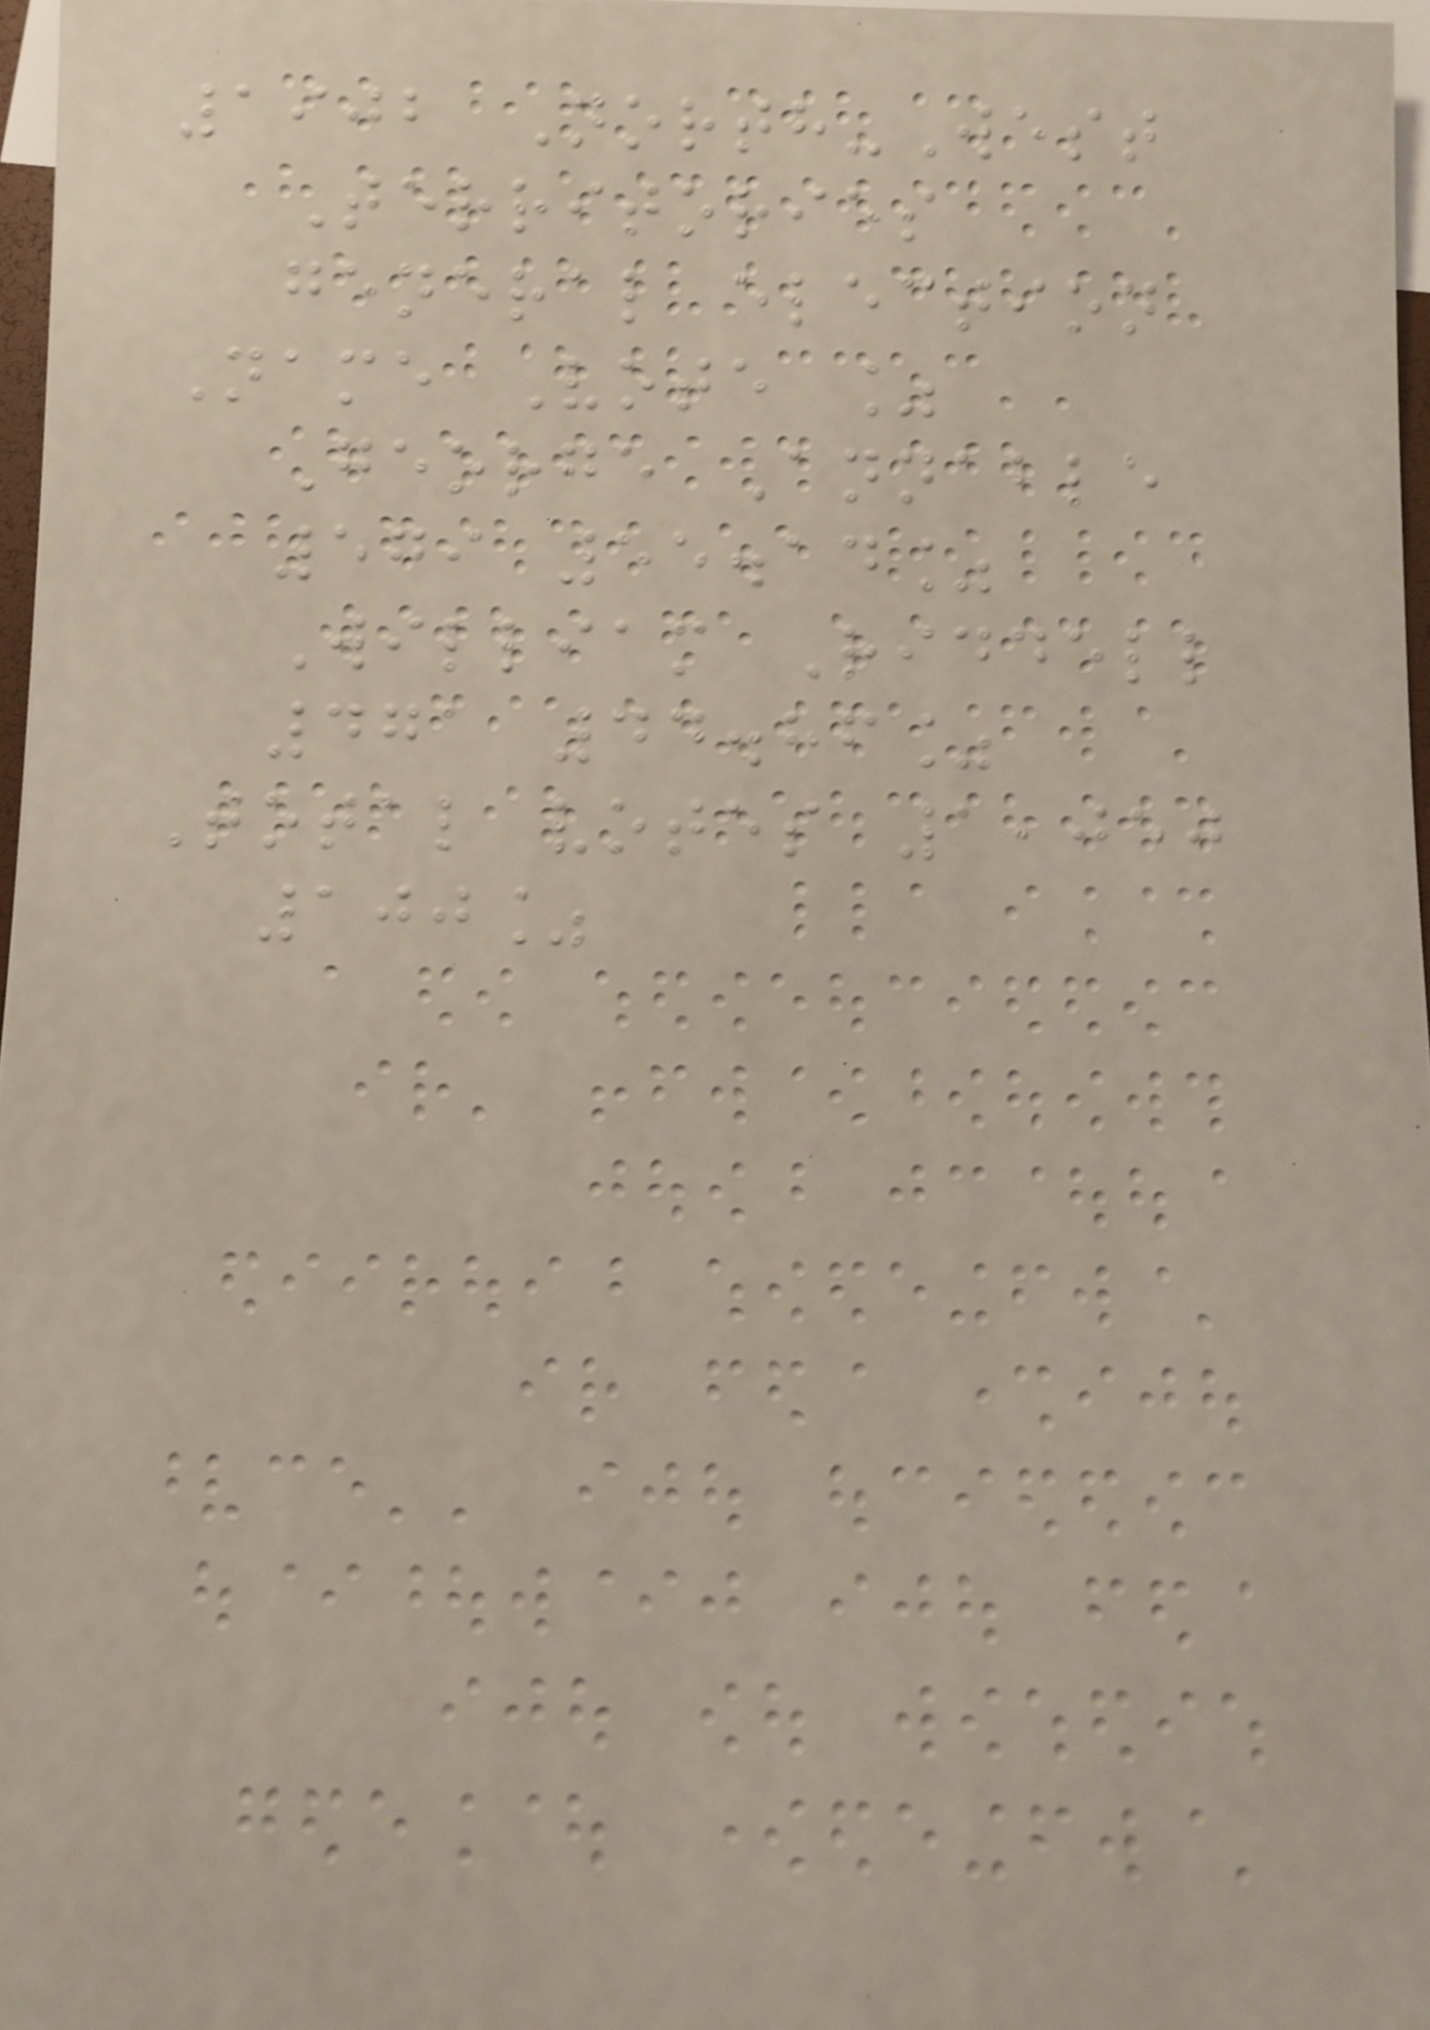1902 North-West
Territories
general election
Name Vote %
George Annable
579 55.14%
William Riddell
471 44.86%
Total votes 1,050
100%
